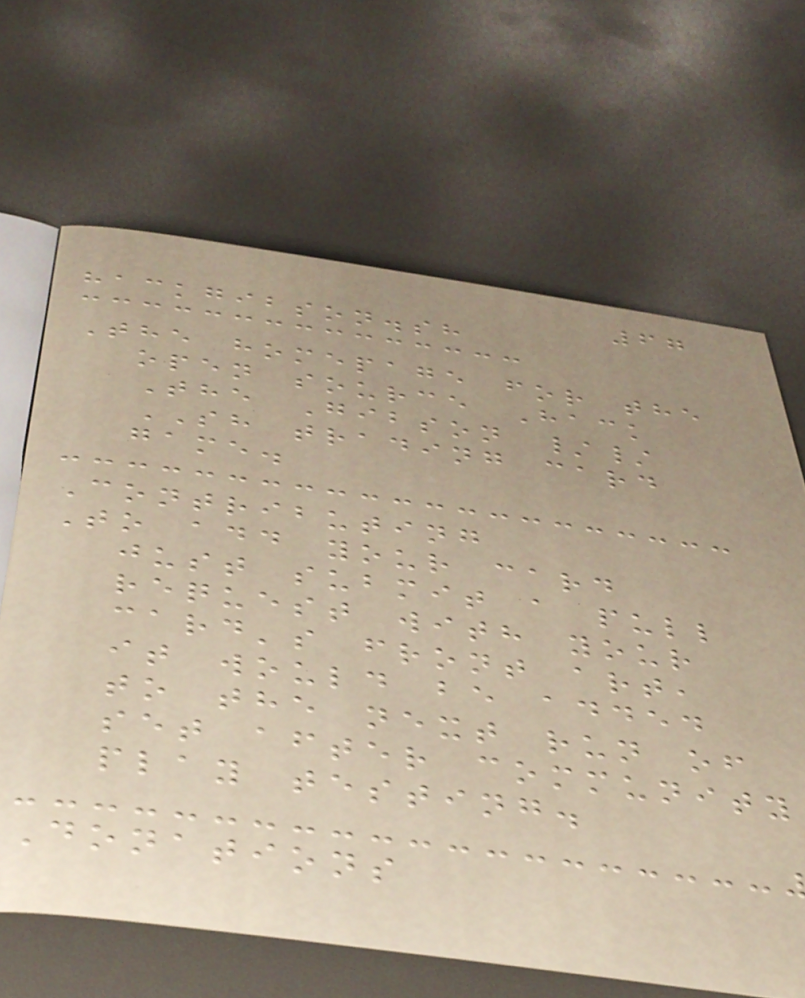67
hackgibson.sh
The homepage for the
open source Hack
The Gibson //
SH trading card
game.
Contributing
To add your card
just submit a pull
request with your
card's front art,
it would be added
to the next run of
set after community
play testing.
Donations
